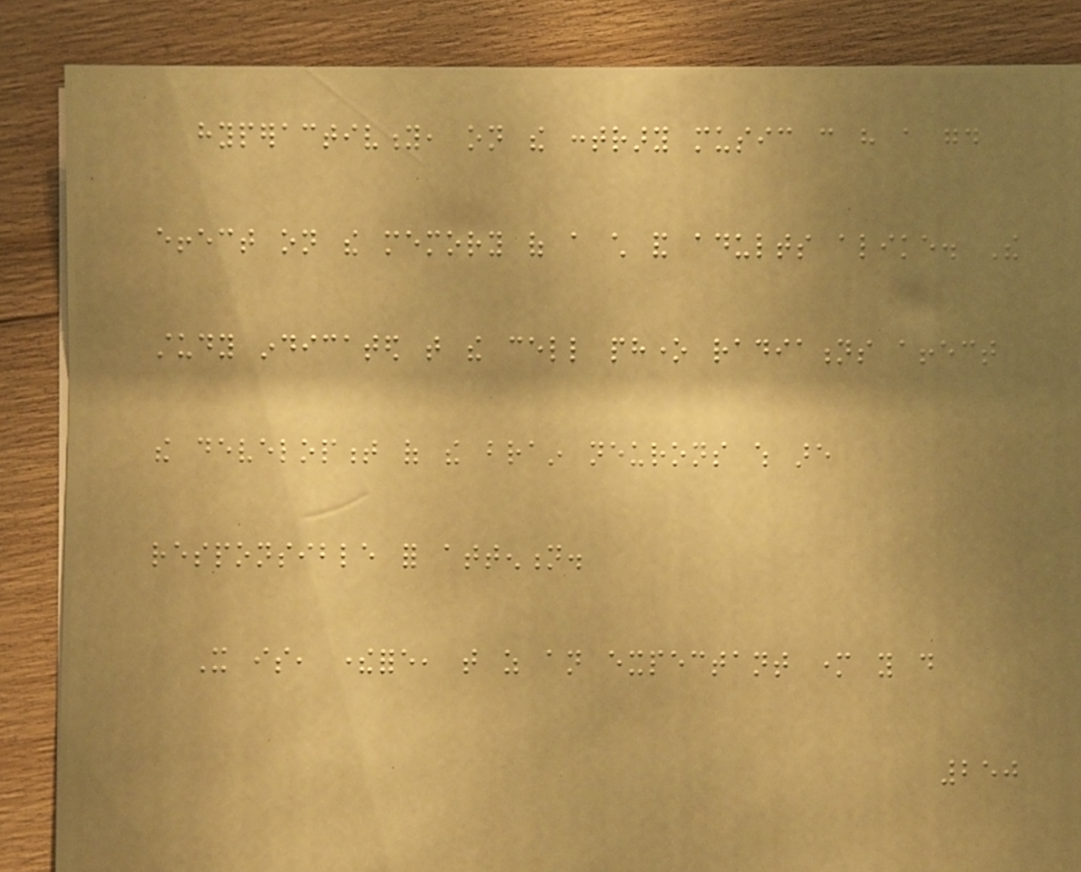hyperactivity, on the contrary music can have a good
effect on the memory of a child and adults alike. The
study indicated that the cell phone radiations affect
the development of the brain neurons which are
responsible for attention.
It is, therefore, that as an expectant mother you do
250
